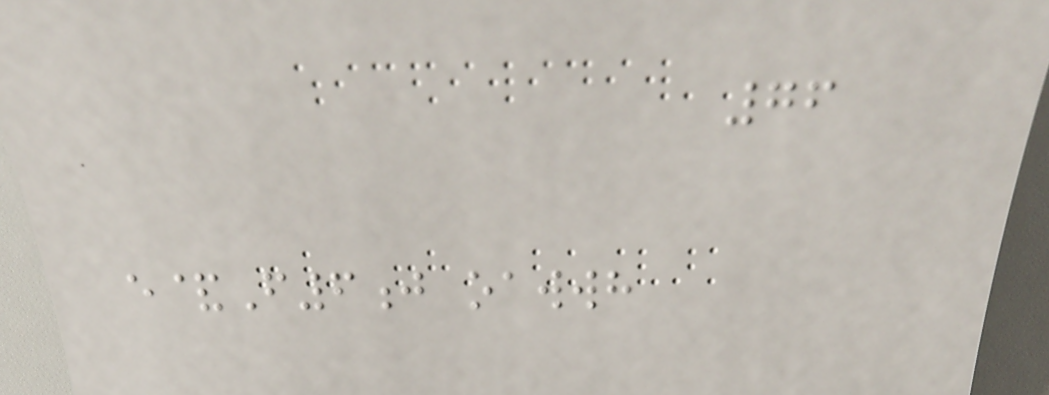76
e&F6j oawwh
